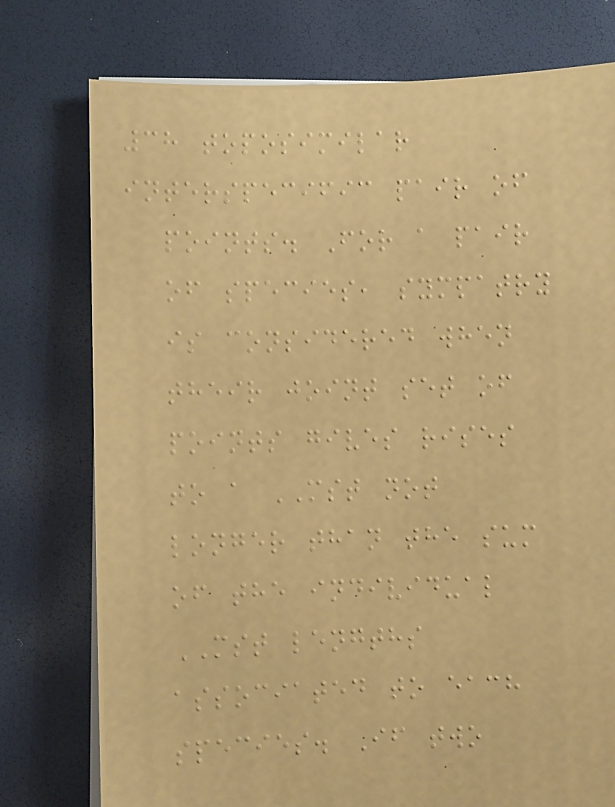38 toposimilar
interspecific pair of
points. For a pair
of species, sympatry
is considered when
their joint set of
points gives rises
to a MST not
longer than the sum
of the individual
MST lengths
associated to each
species. If two
